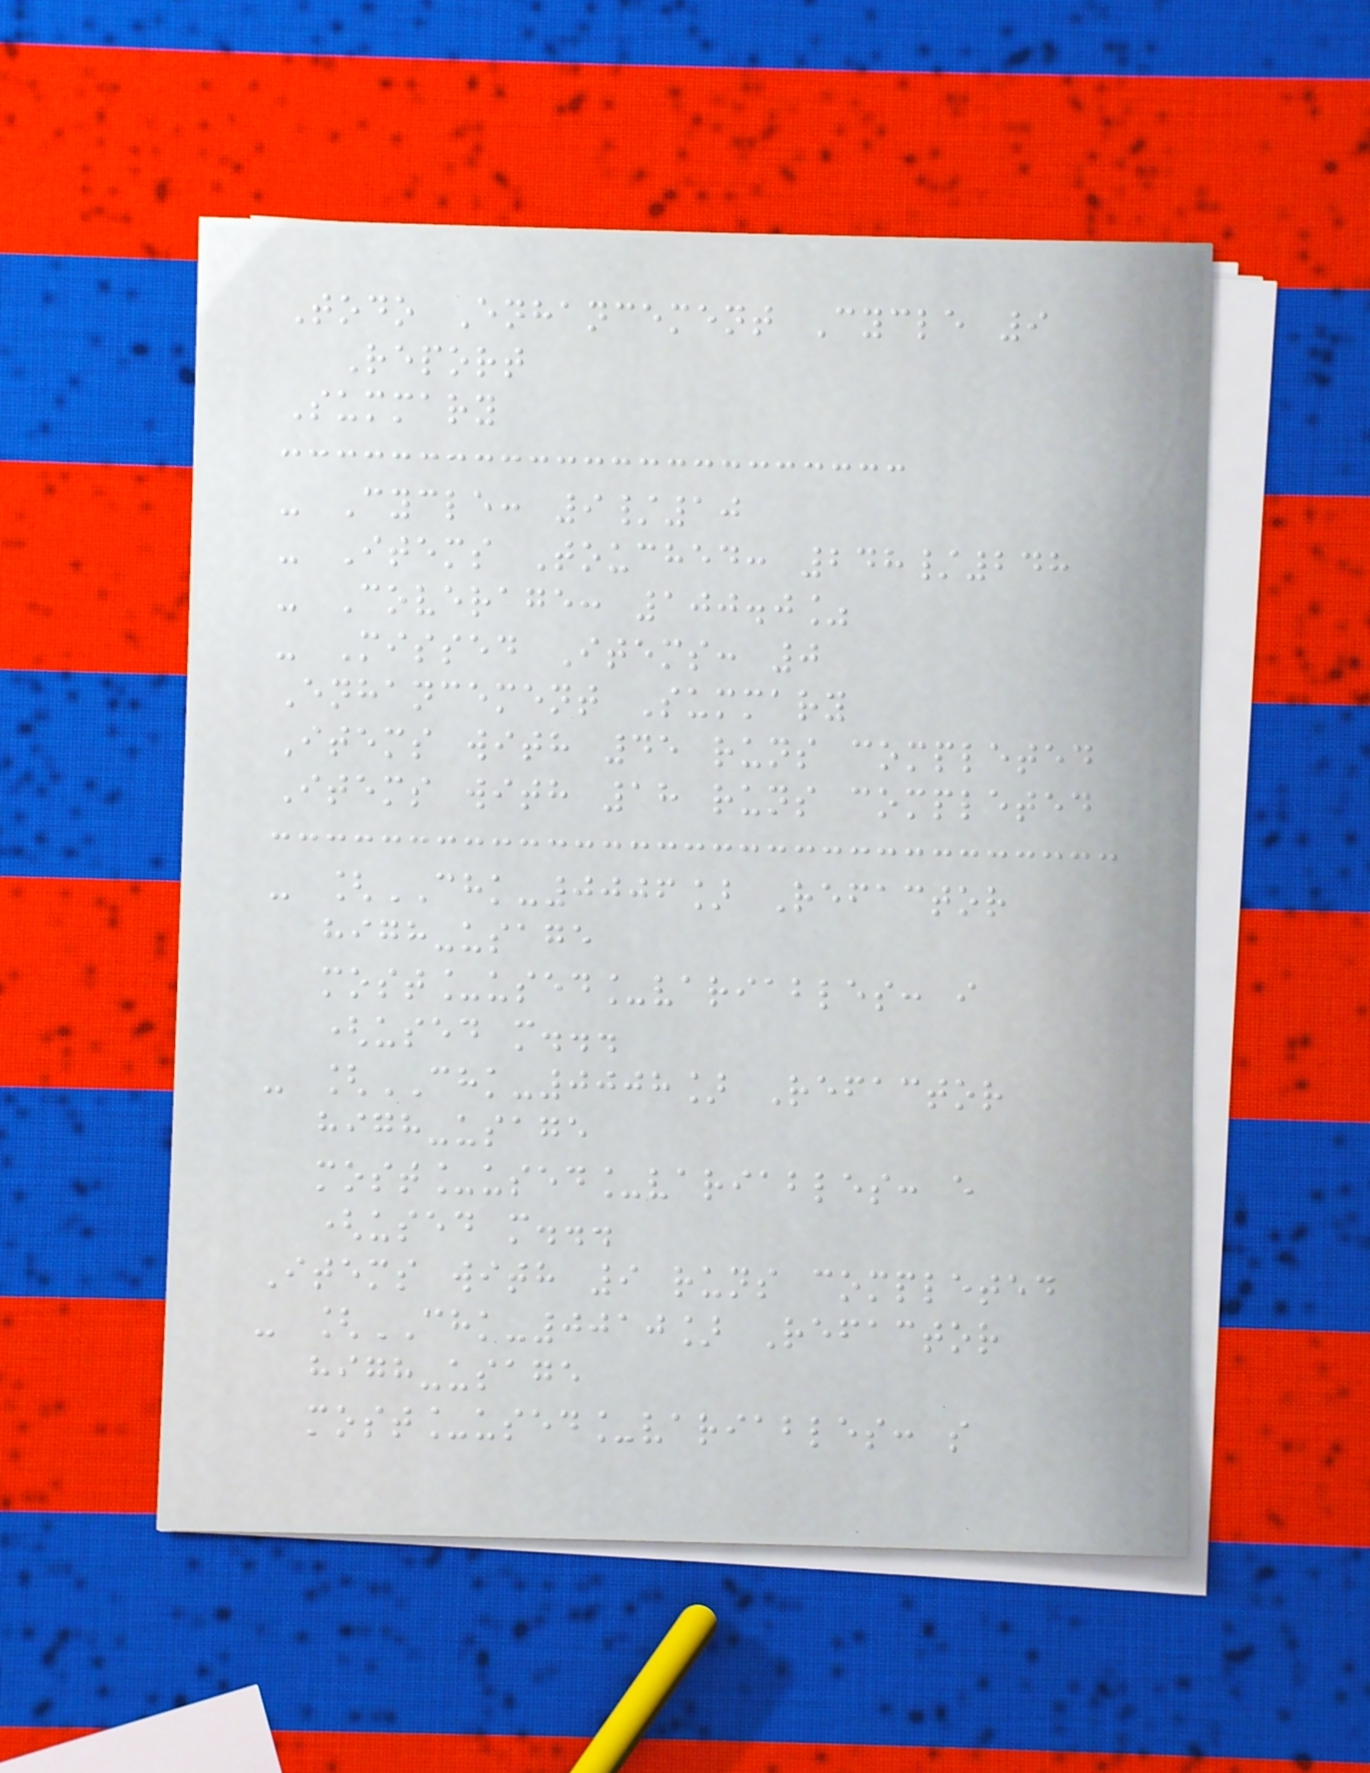Todo Enhancement Cycle 9
Report
Summary
- Cycle: 9/10
- Items Touched: 248/248
- Coverage: 100.0%
- Missed Items: 0
Enhancement Summary
Items with 45 runs completed
Items with 18 runs completed
- [CHK-0006] Refactor
high-usage
most_used_variables: i
(used m...
- [CHK-0008] Refactor
high-usage
most_used_variables: e
(used m...
Items with 9 runs completed
- [CHK-0010] Refactor
high-usage
most_used_variables: s
